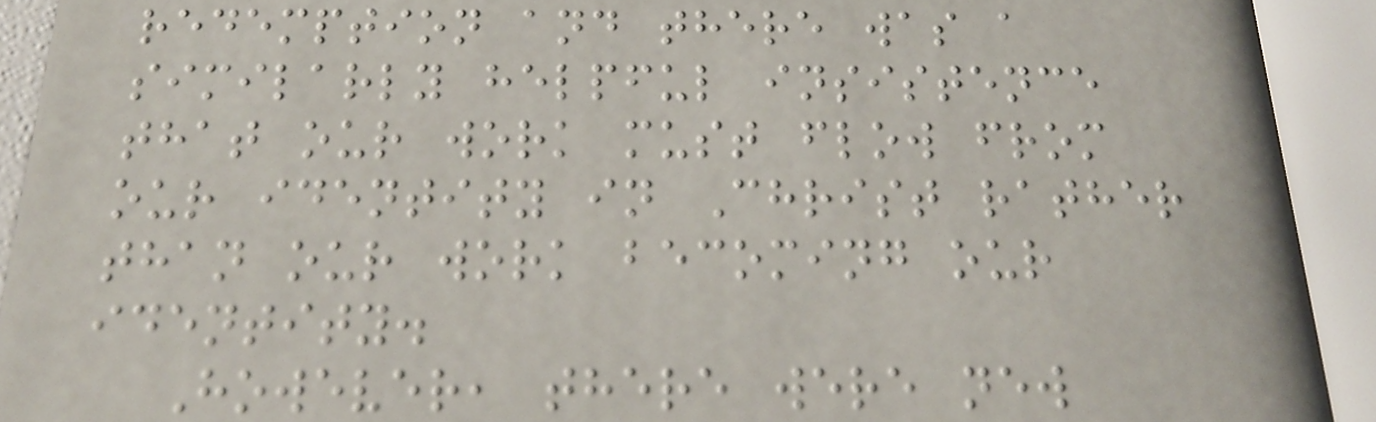redemption and there was a
similarly helpful insistence
that our work must flow from
our identity in Christ rather
than our work becoming our
identity.
However, there were new
